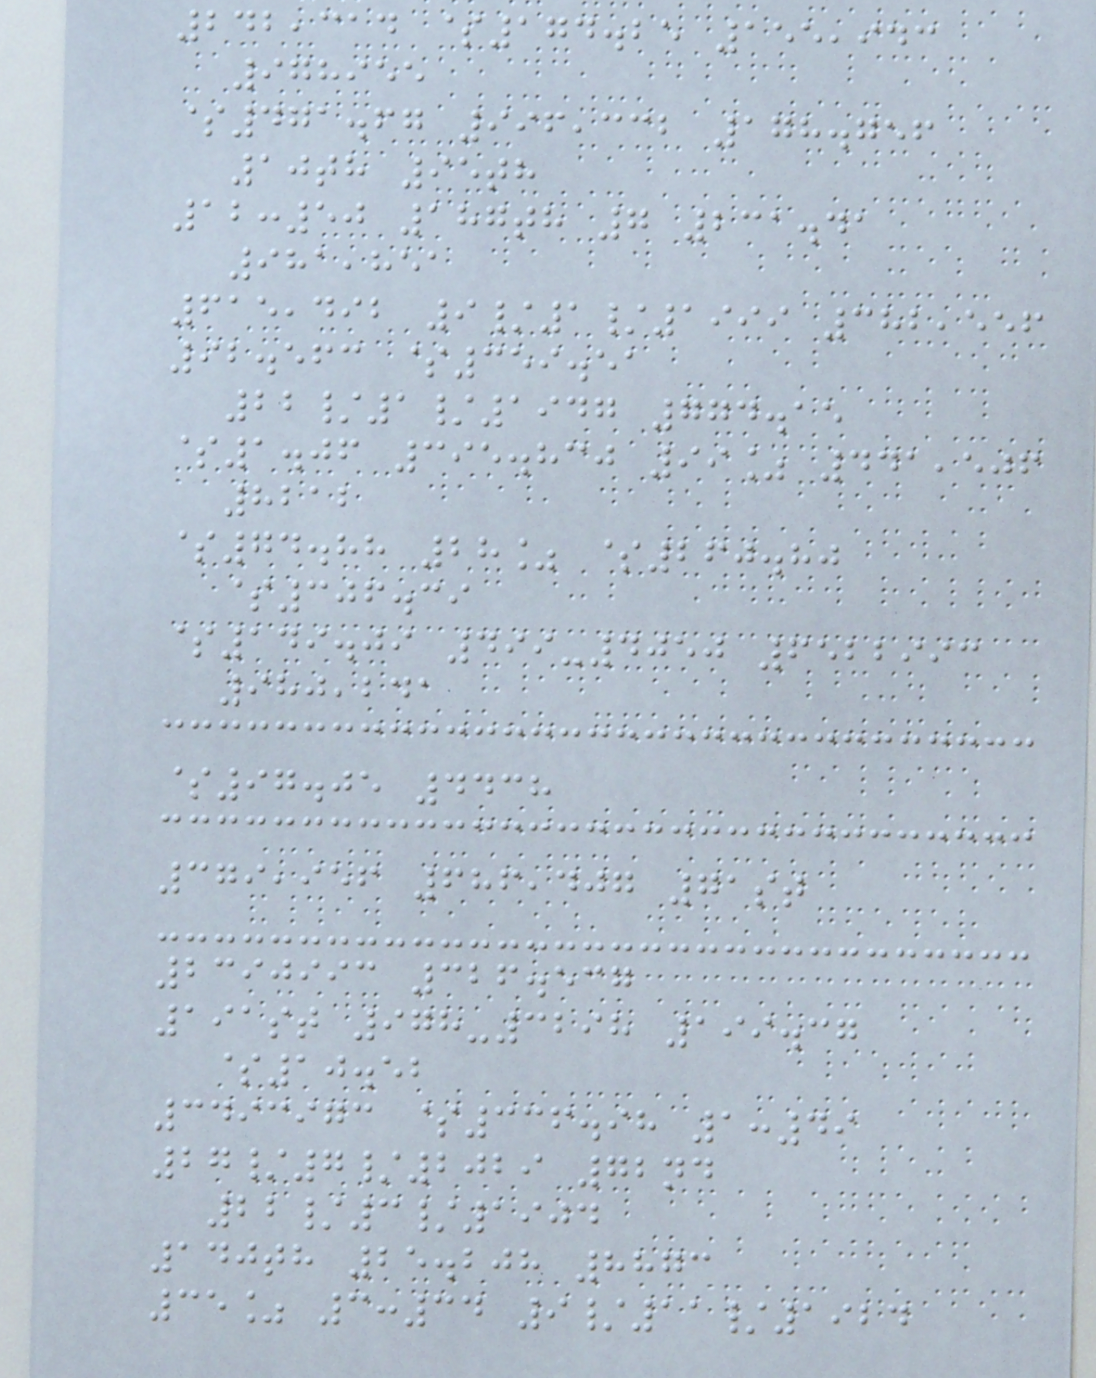242,314 $174.25 155,943
978955
$471.67 996,332 178.756
10th 95th
12:50 187th 7 231.41
981,851
615,492 9/1/1999 382,556
92.563 $359.51
22/1/1947 774.15
$1.06 395.830 99% 441,506
8212
$74.88 28% $260.80
$306.39
$149.09 499-4050 6522993
980,241
$97.05 4438
379,956 686,407 71st
2390993 326.537
191st 978-3298 199.37
$10.52
3493973 $336.98 1:49
27/7/2029 72nd
22/3/1904
140th 25.208 8873
35% 3:34 9/11/1924
